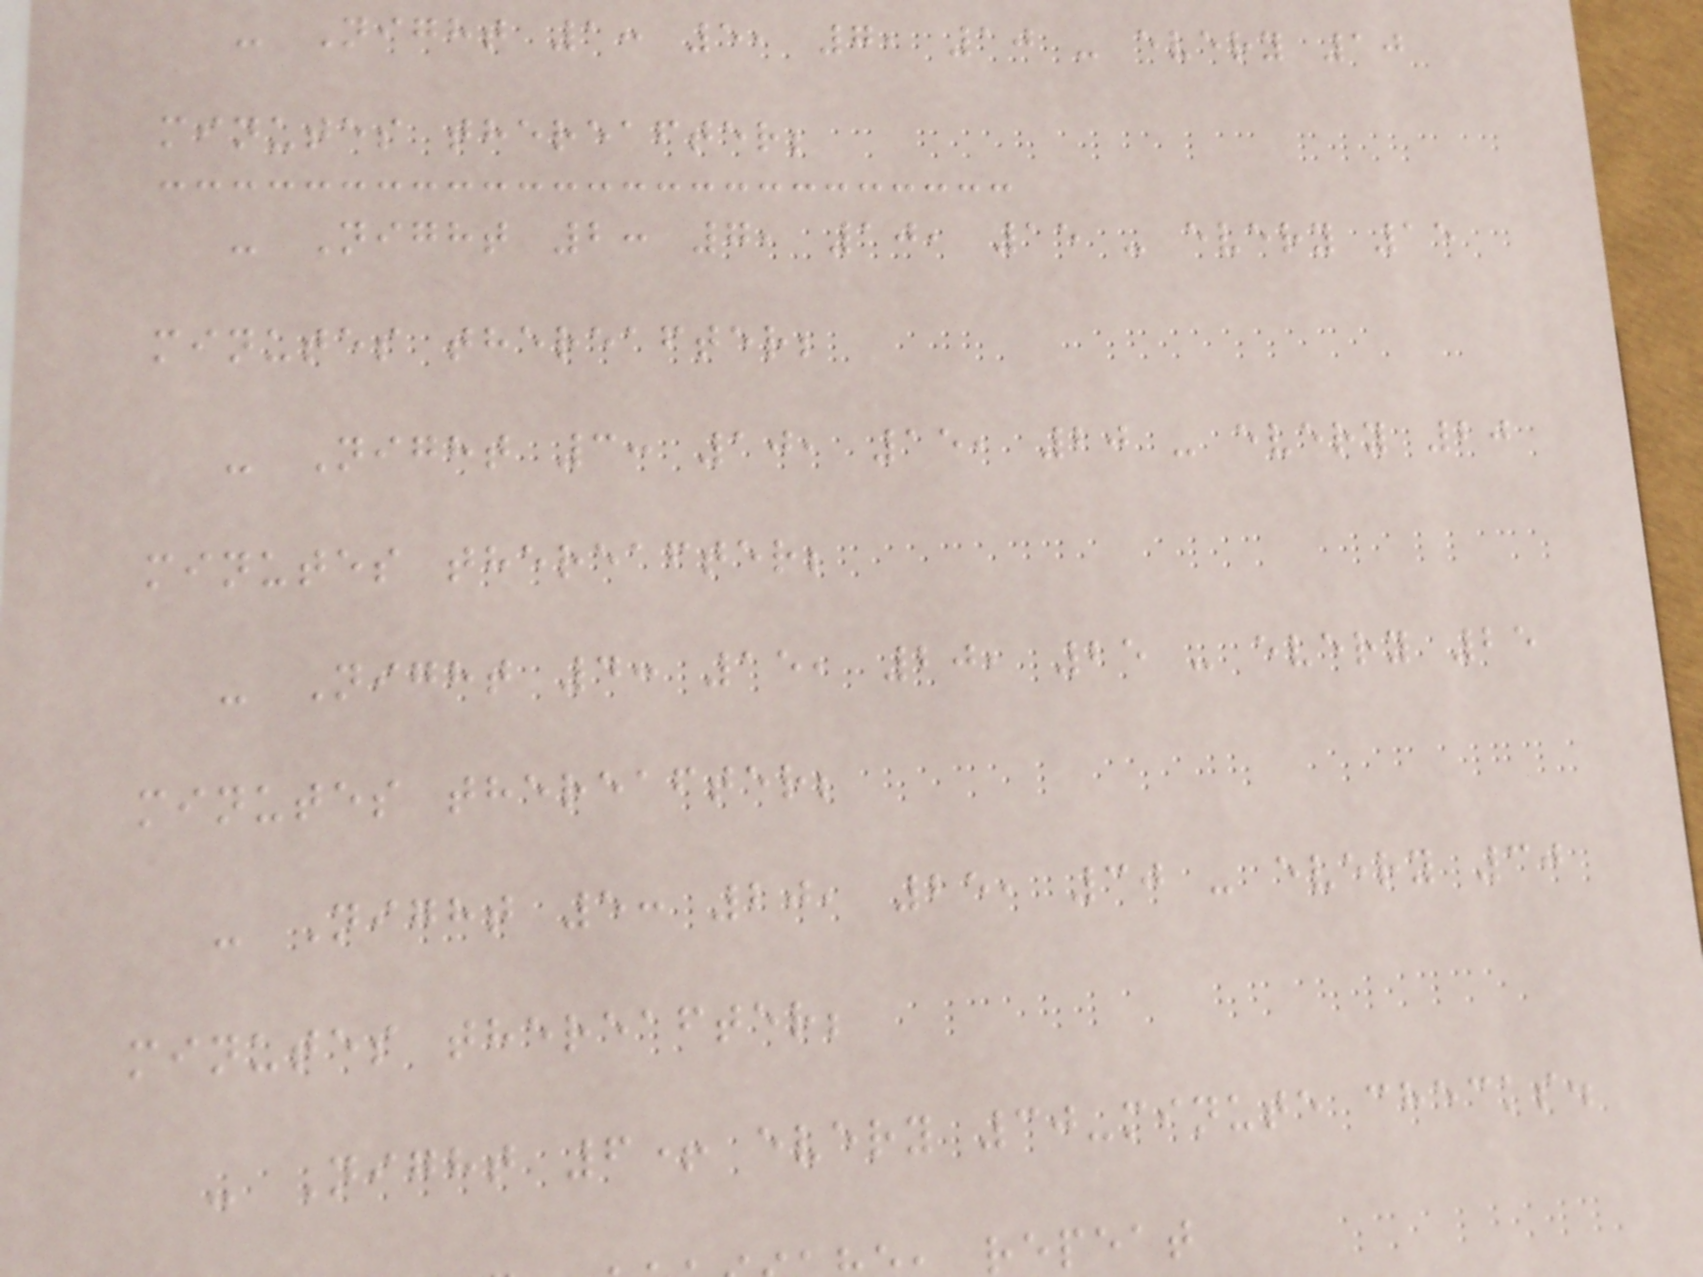- Night 1: 5, 7, 10 - every 10
minutes thereafter;
- Night 2: 7, 10, 15 - every 15
minutes thereafter;
- Night 3: 10, 15, 20 - every 20
minutes thereafter;
- Night 4: 15, 20, 25 - every 25
minutes thereafter;
- Night 5: 20, 25, 30 - every 30
minutes thereafter;
- Night 6+ every 30-minute checks.
